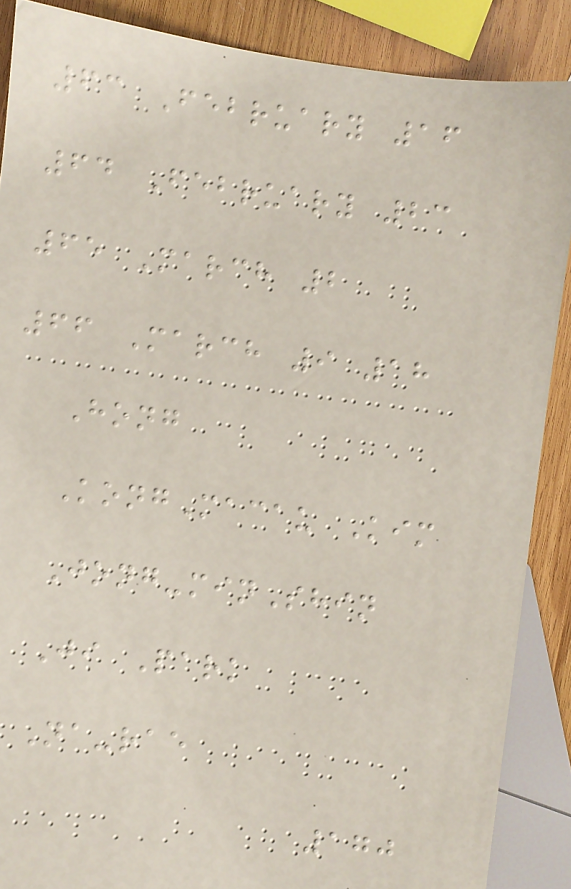63 February 16
64 February 23
65 March 2
66 March 9 18
Hong
KongMacau Kim
Jong-minShin
Ji Park
Na-rae
170
